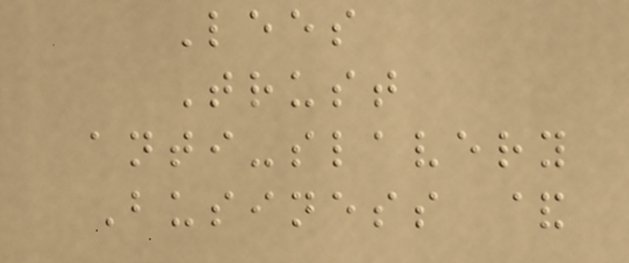Lees
Trust
anti-slavery
Business &
